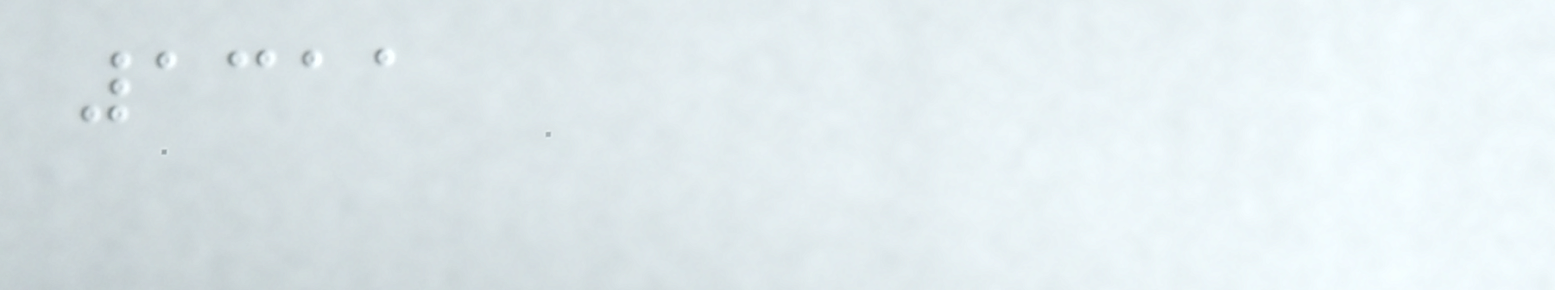1311
